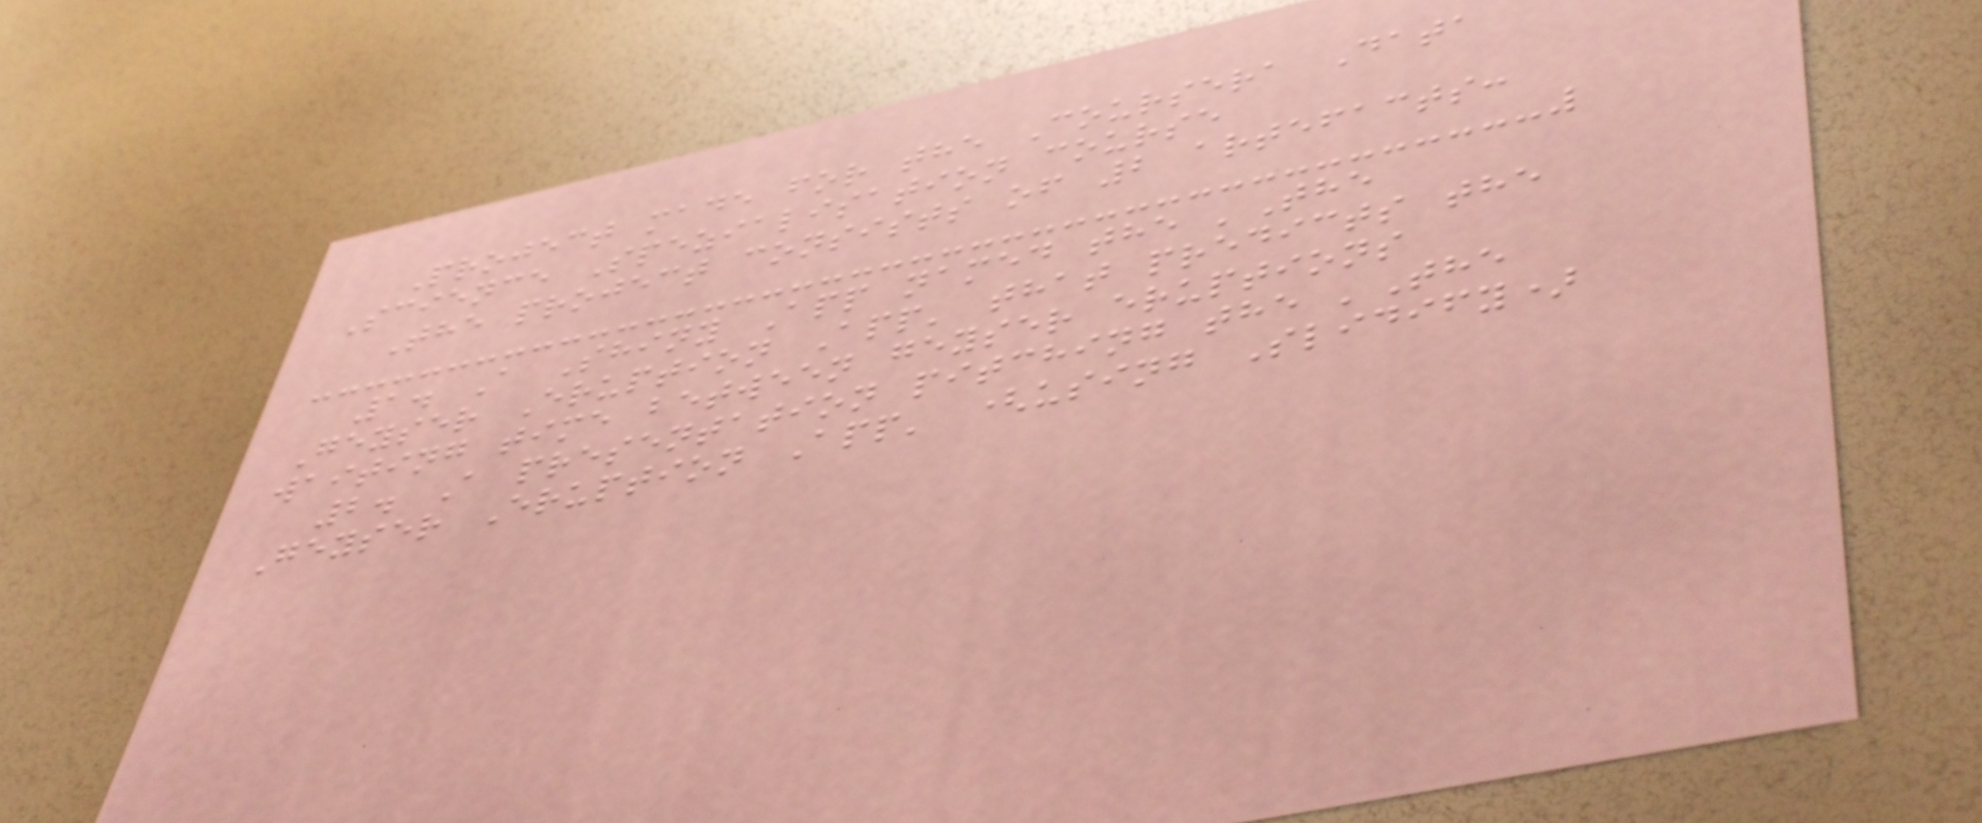Project made for the Coursera Data
Science Spezialisation course
The project consists of 2 artefacts:
1. A Shiny App named the 'The
Geyser Eruption App' that predicts the
waiting time between geyser eruptions
2. A presentation pitching the 'The
Geyser Eruption App' (using Slidify)
